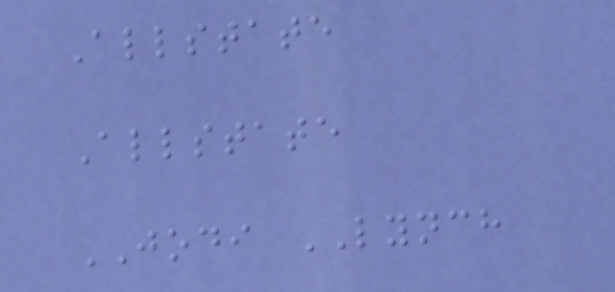Allstate
Allstate
JODI LYNCH
